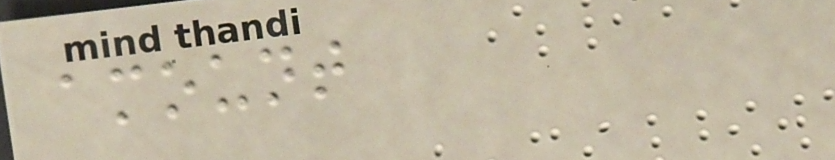amount
